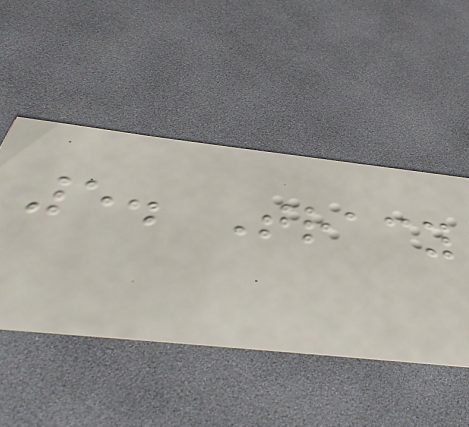5. Tracy
